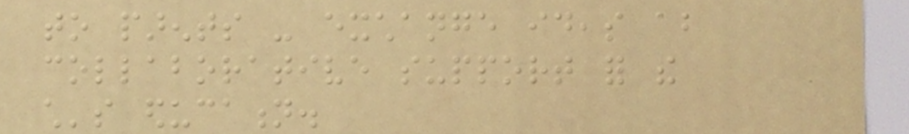to parents - exchange ideas about
collaborative support for the
child's education.
